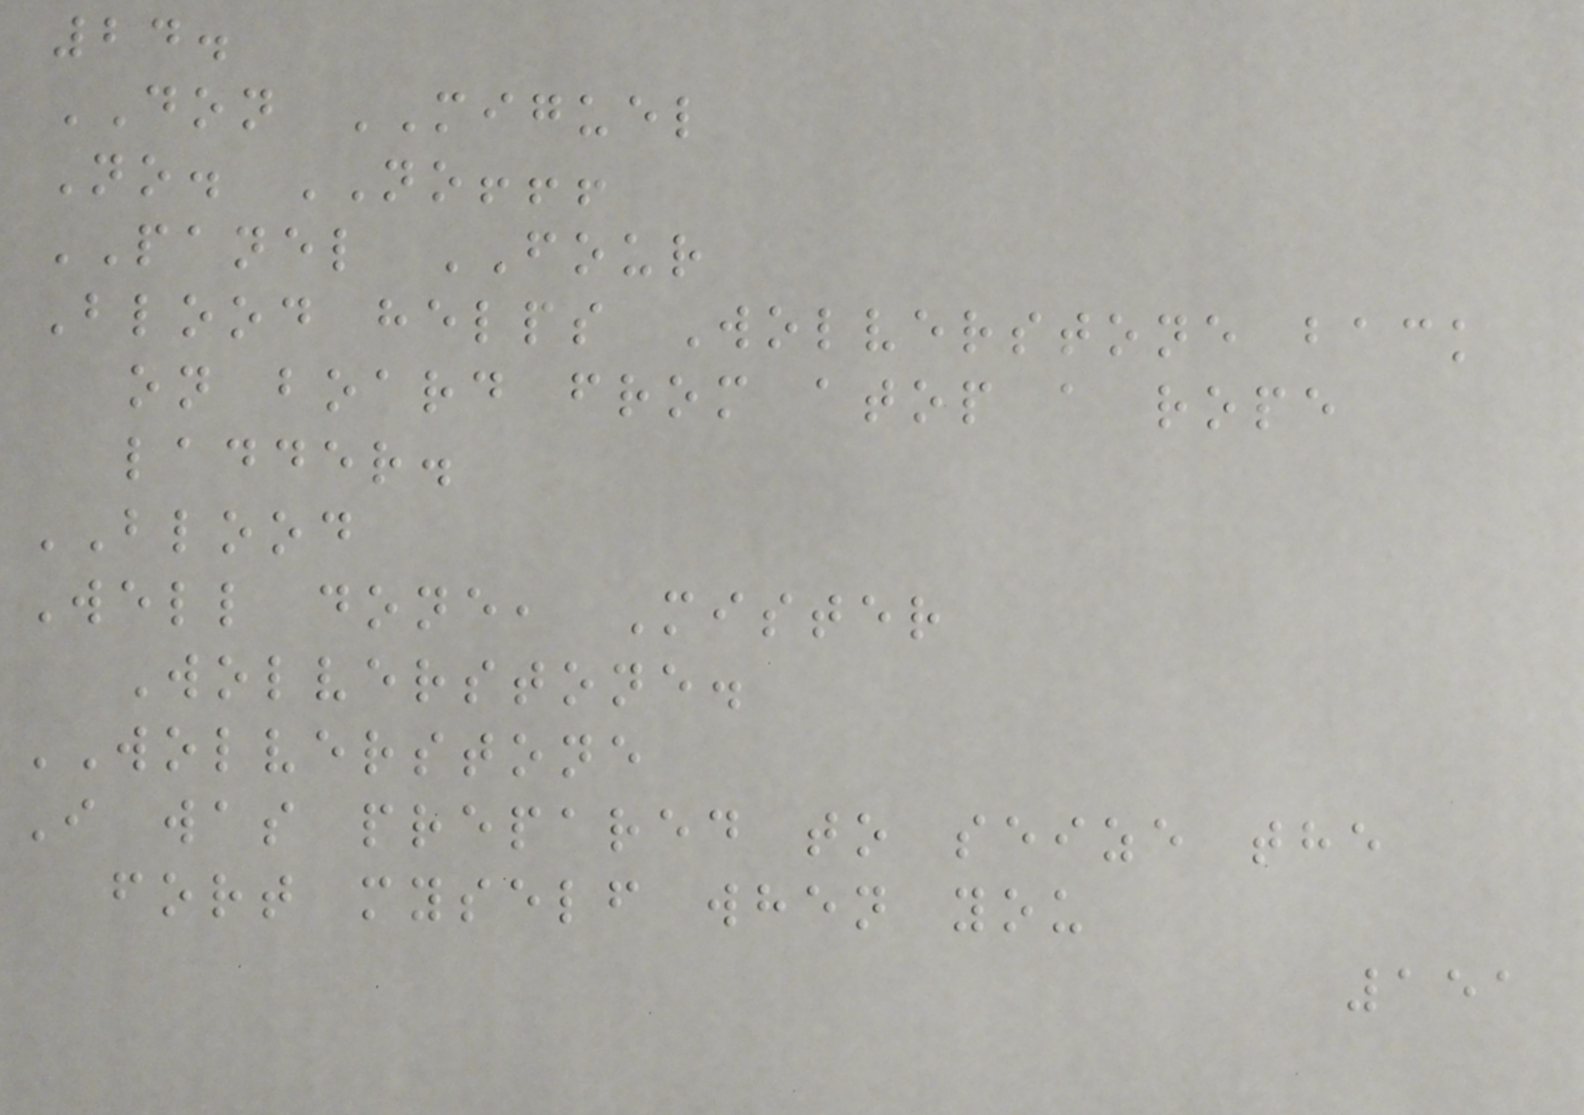24.
DON MIGUEL
No. NO!!!
PANEL FOUR
Blood helps Wolverstone back
on board from atop a rope
ladder.
BLOOD
Well done, Mister
Wolverstone.
WOLVERSTONE
I was prepared to seize the
fort myself when you
151
